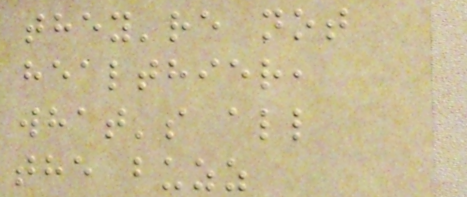they're not
healthier,
what's all
the buzz
